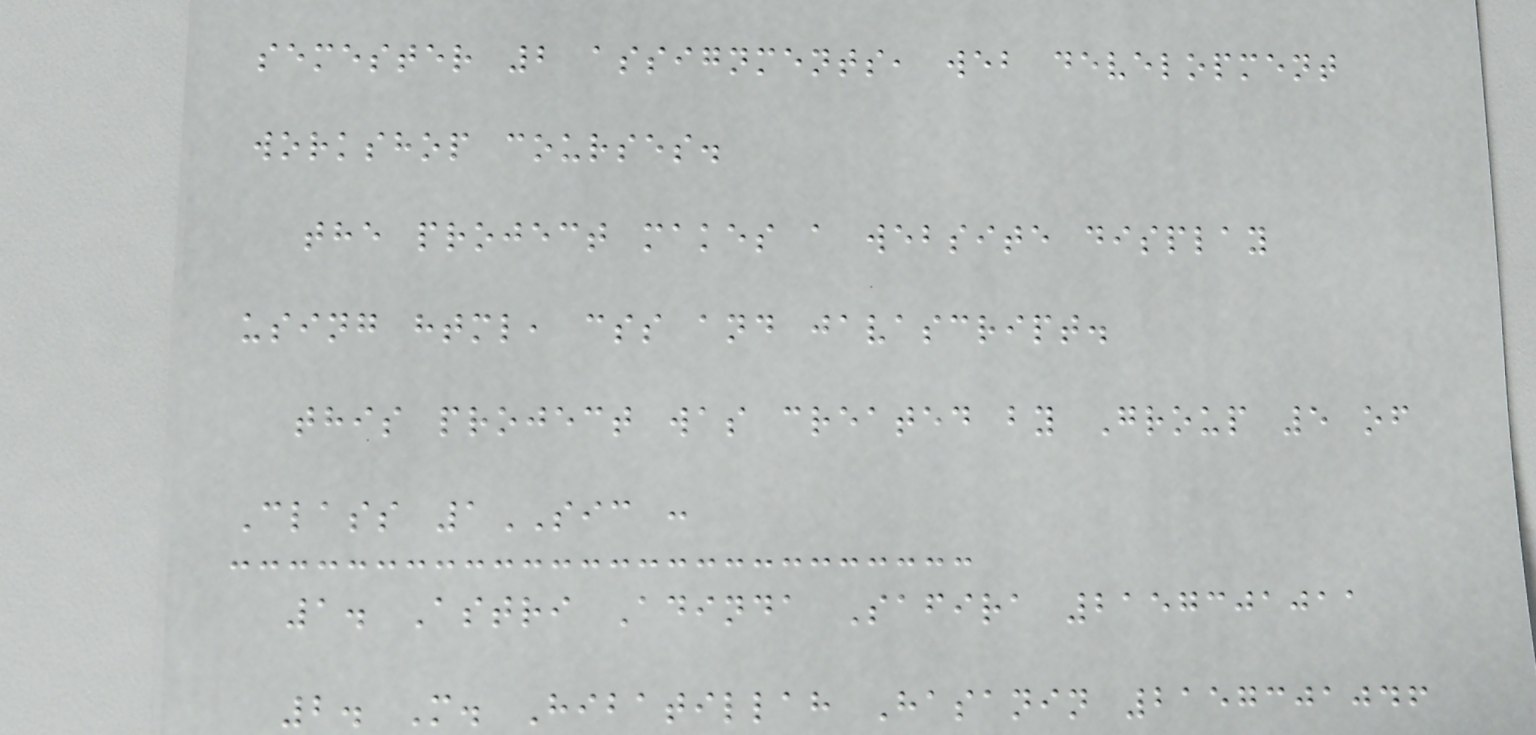semester 2 assignments, web development
workshop courses.
the project makes a website display
using html, css and javascript.
this project was created by Group 5 of
Class 1SIC :
1. Astri Adinda Safira 2157301011
2. M. Hibatillah Hasanin 2157301046
